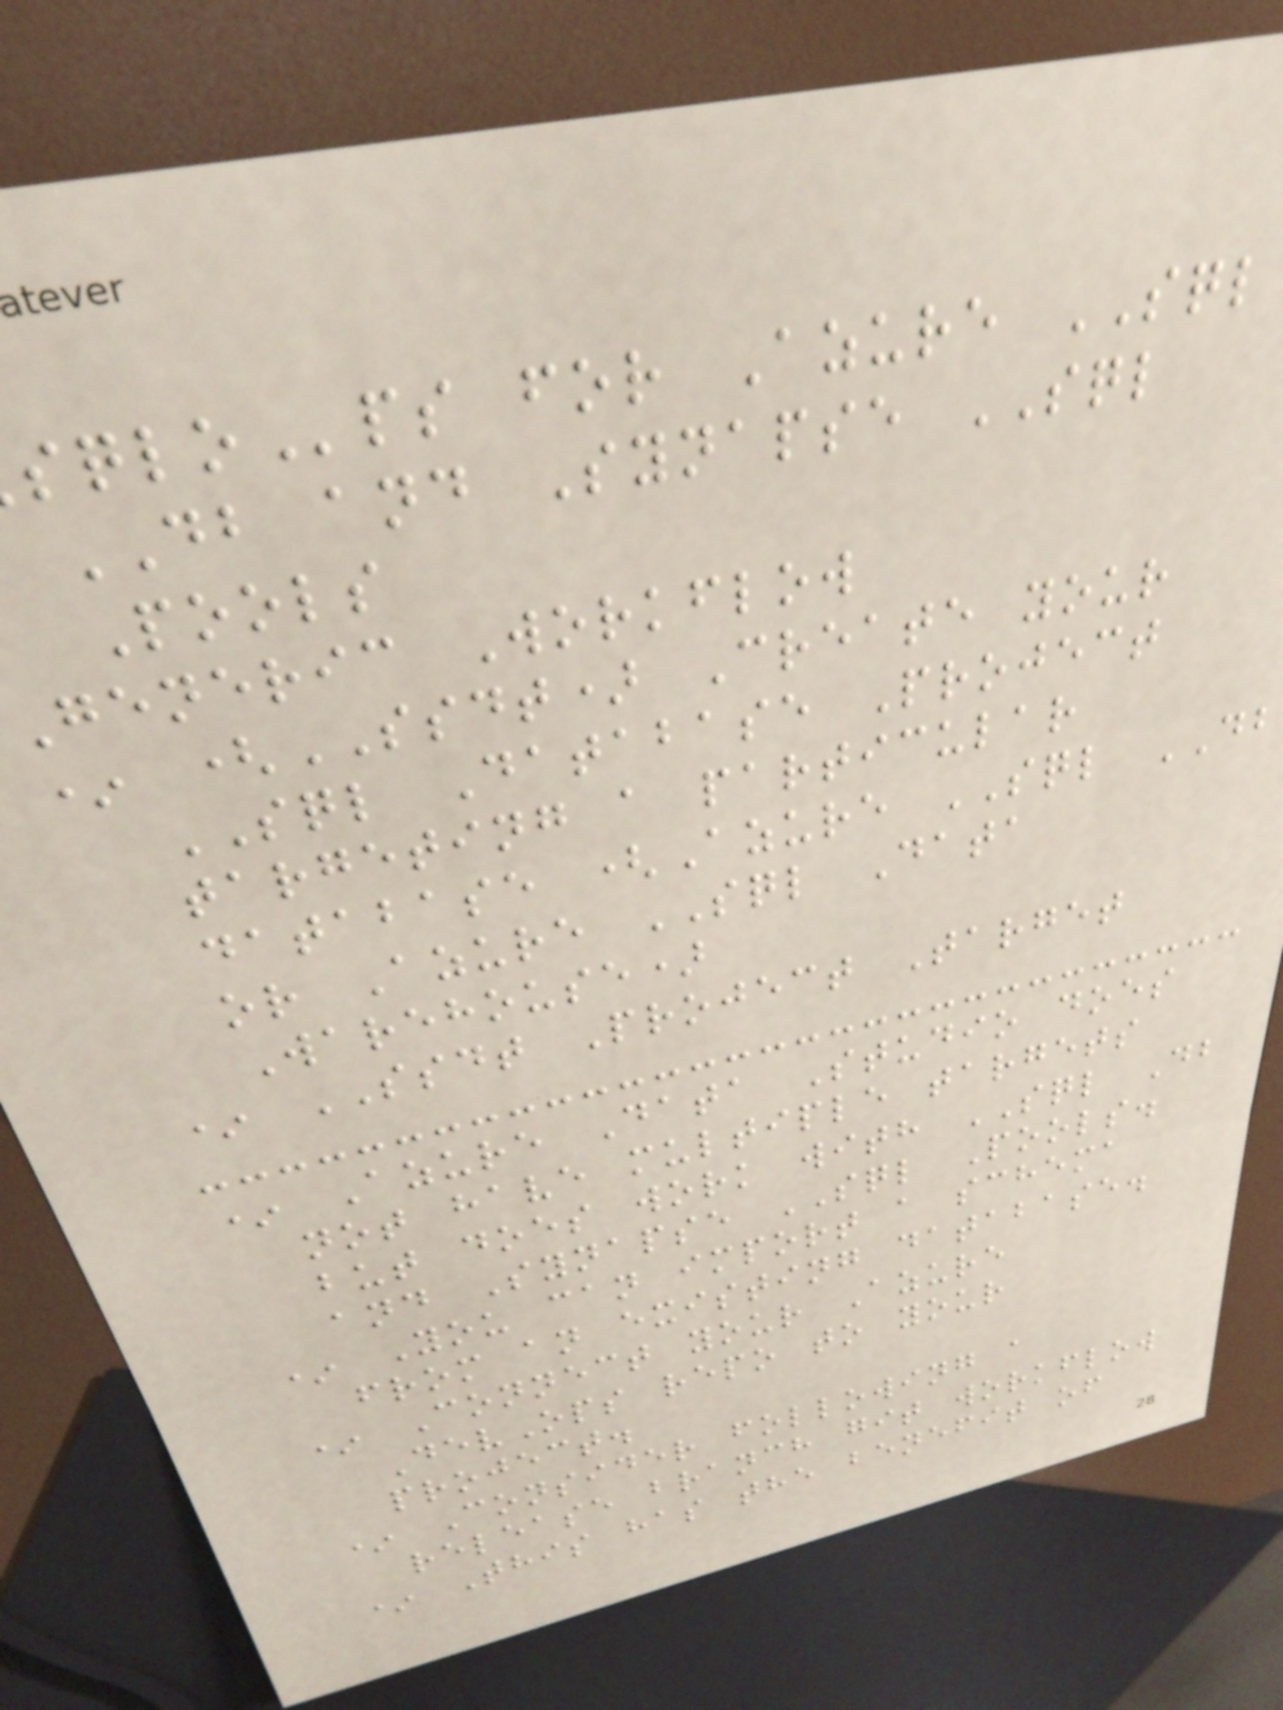ps for Azure SQL
DB and Synapse SQL
Pools
Generic Workflow
* (SSDT) Create your
SQL Database Project
targeting a particular
database (Azure SQL DB
or Azure SQL Data
Warehouse)
* SSDT Project Target
* Azure Data Studio does
not have multiple targets
but does work with SQL Db
and Synapse SQL Pools.
* You can import a schema
from an existing database.
* Connect your Azure
DevOps repo to your
project.
* Consider following a
release branch git workflow
* This has the benefit of
